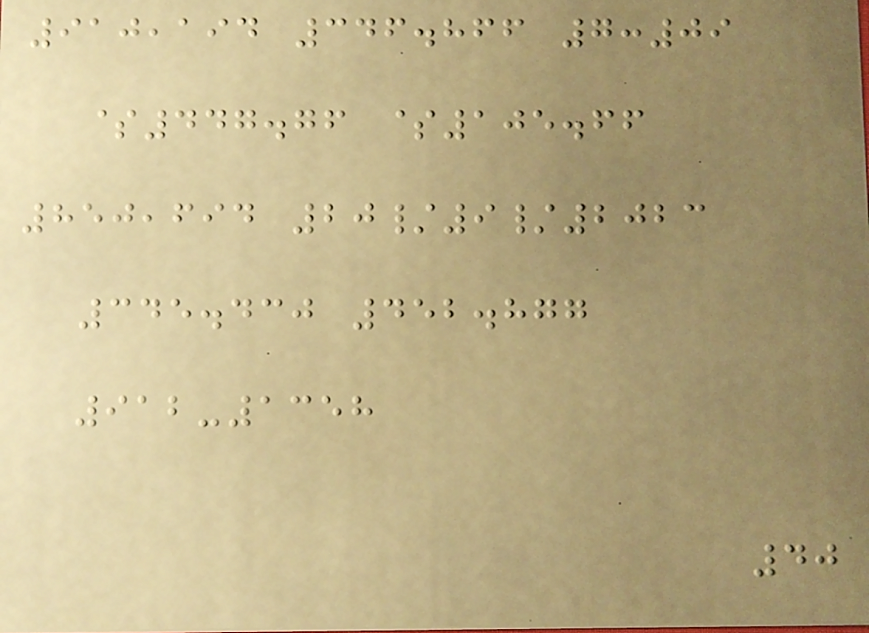910,194 346.866 7:09
$447.76 $105.66
850,694 20/9/2023
345.430 452.877
912-1358
40
